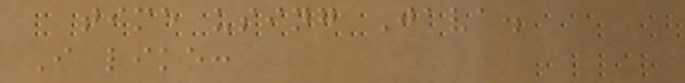time using Java.
I like:
